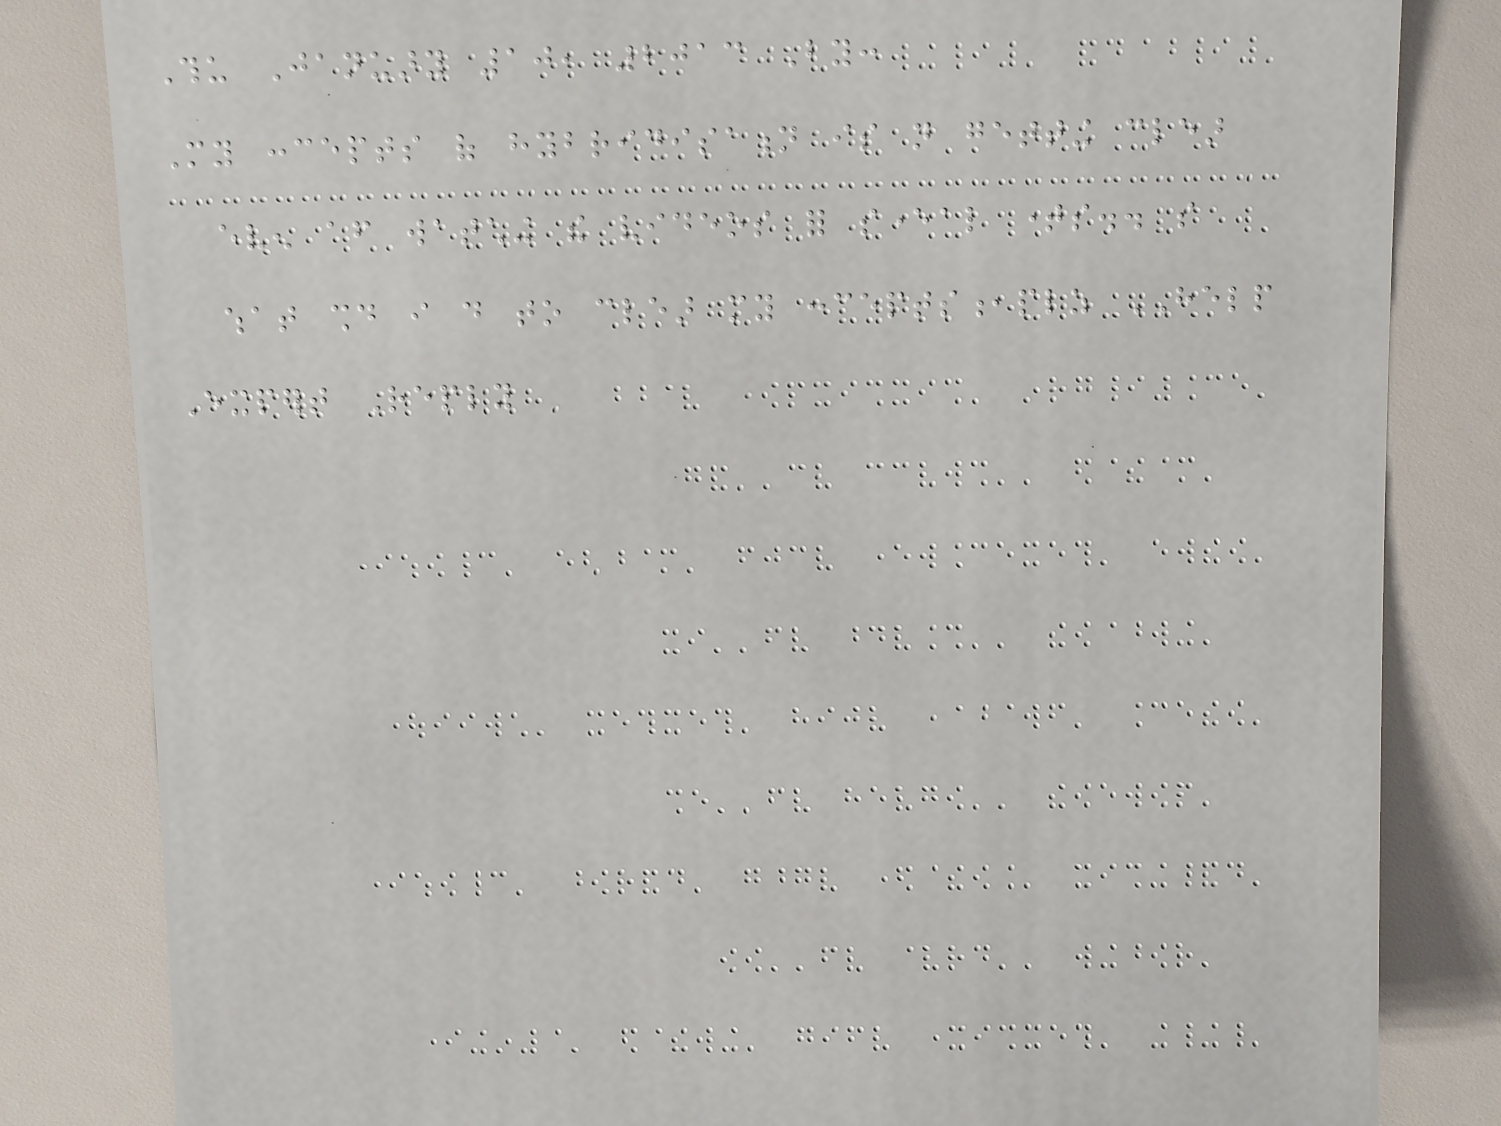Thu January 10, 2013 By:
My concepts of hybridisation is not getting clear
even after watching the videos for several times.. so
what should i do to clear my concepts,plz HELP
Expert Reply
